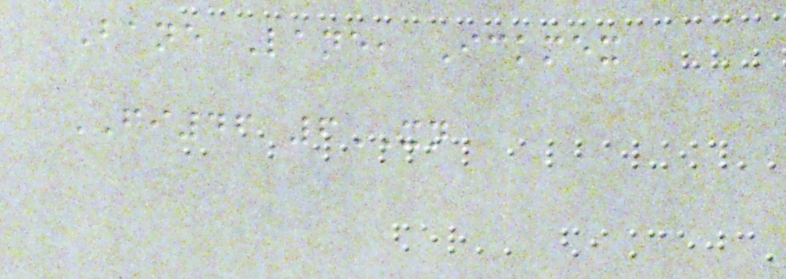Bane Lane, Ickmex
FI46 6XN
